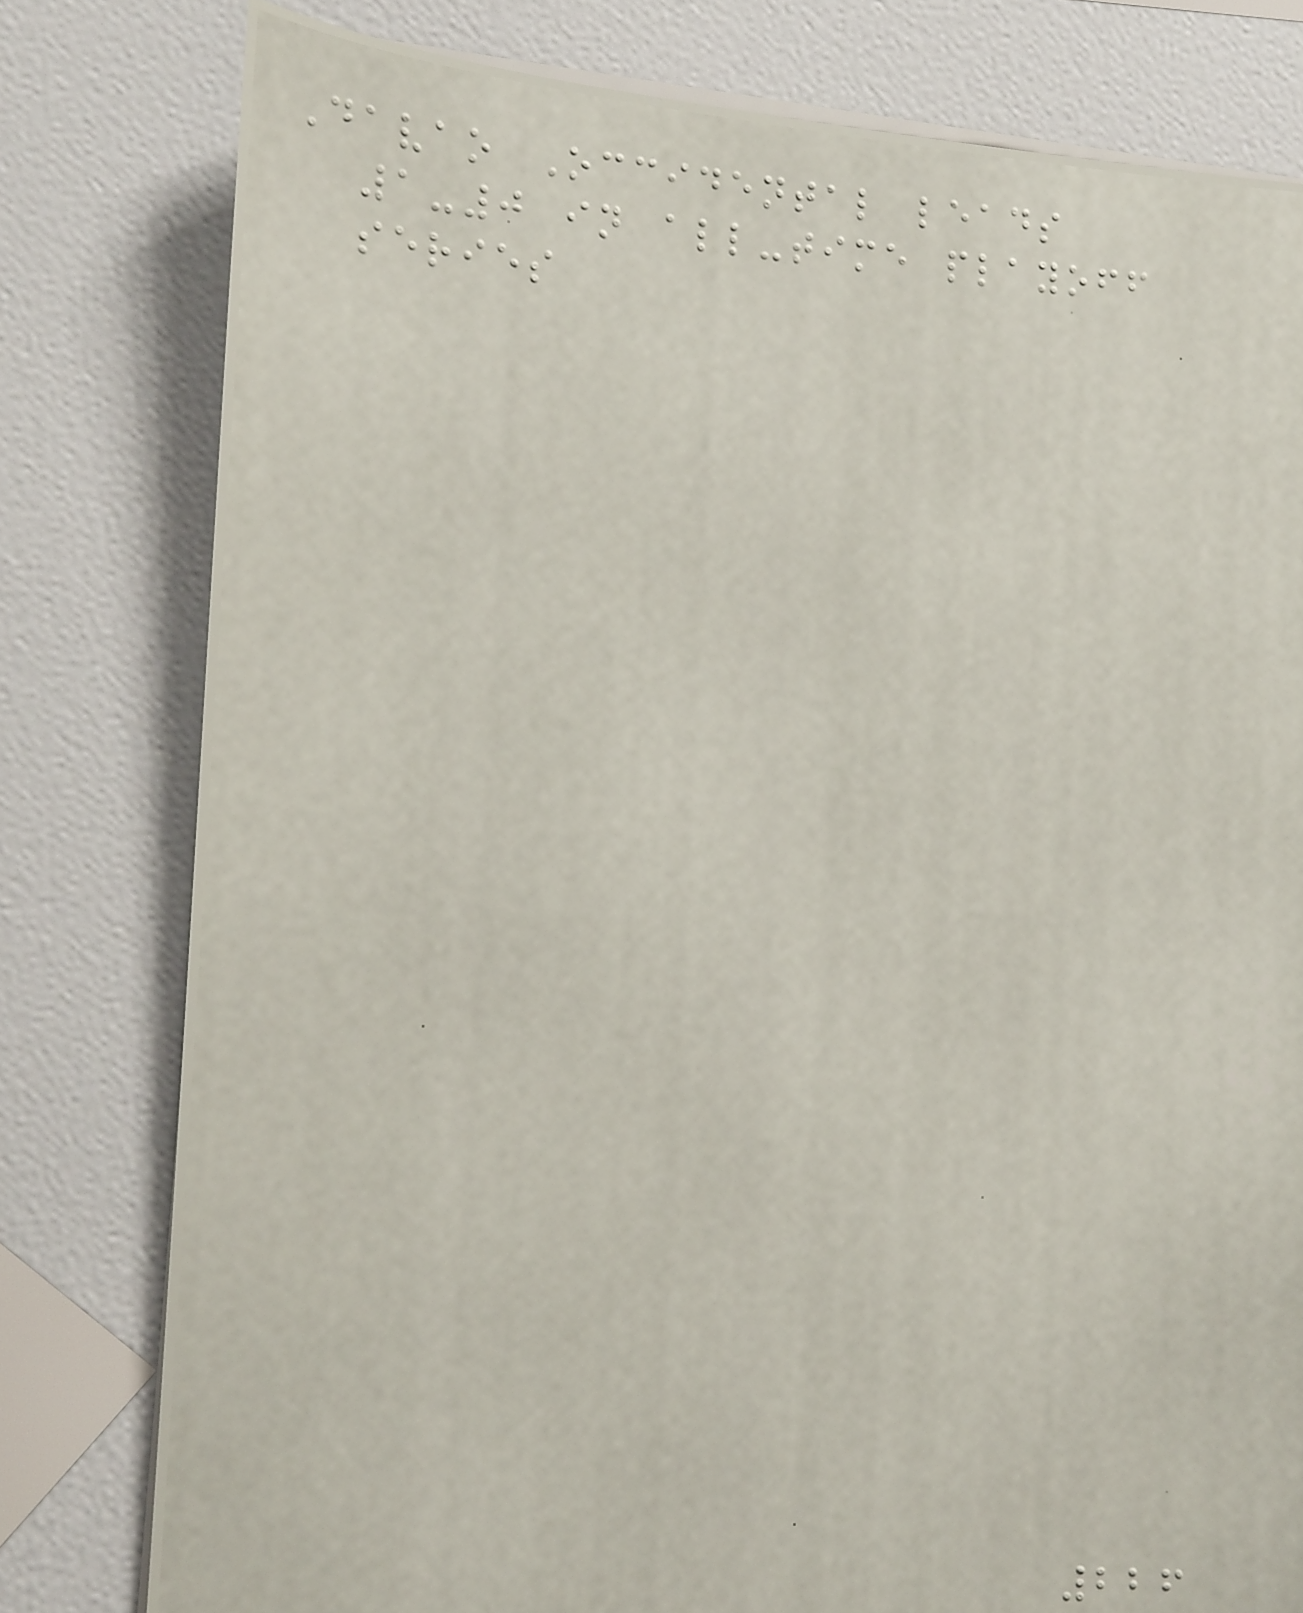Davao Occidental leads
1-0 in all-time playoff
series
226
